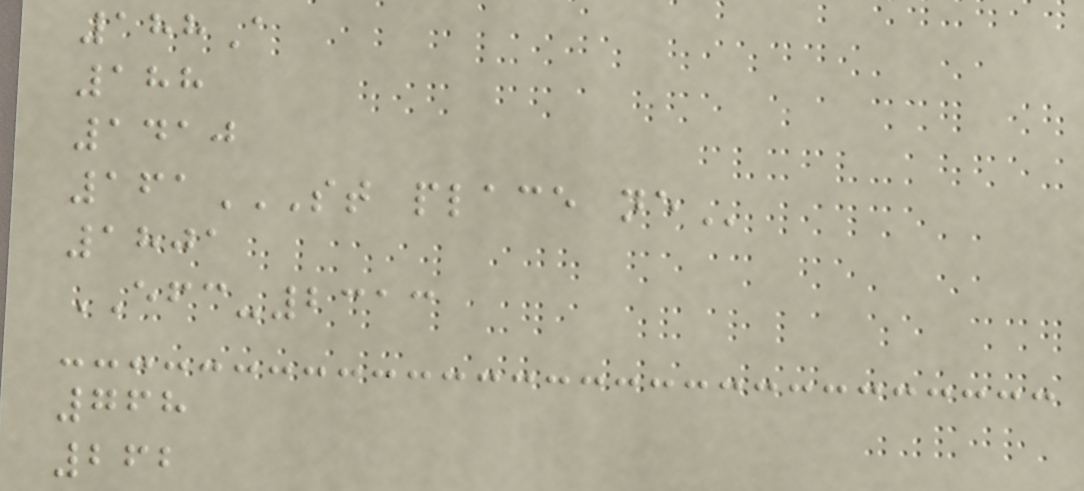188A
188
1410
161ST PLACE NE
1801
EFC-2313
768
262
